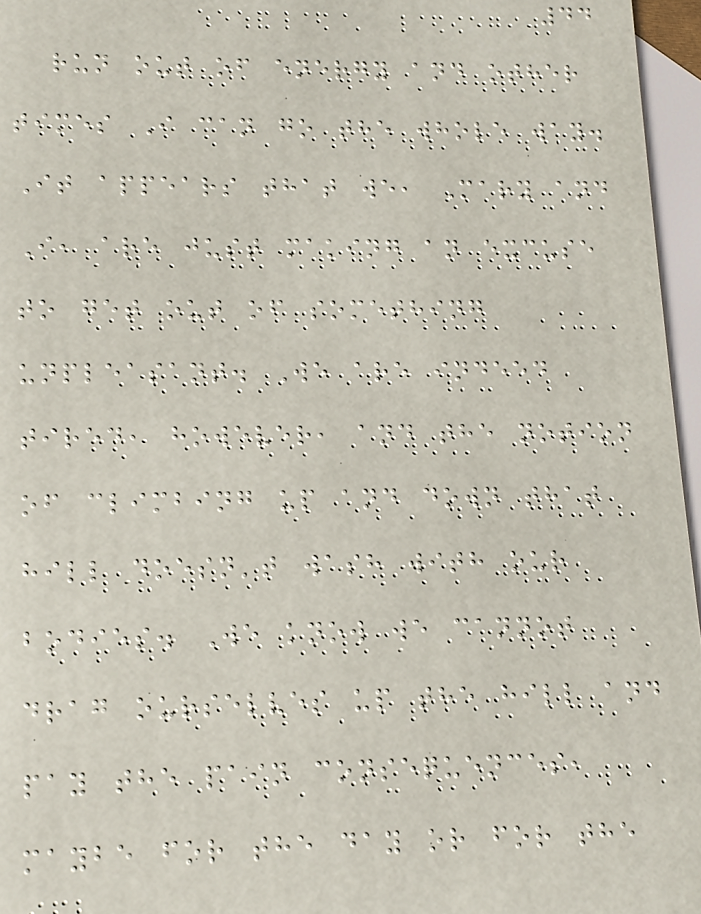44
run out of energy and other
times I can go the whole way.
It appears that we, Mary and
I, are just making an excuse
to get out of something
unpleasant. We are indeed
tired, however, and the notion
of climbing up and down that
hill doesn't wash with our
bodies. We know we cannot
drag ourselves up the hill and
pay the pain consequences,
maybe for the day or for the
